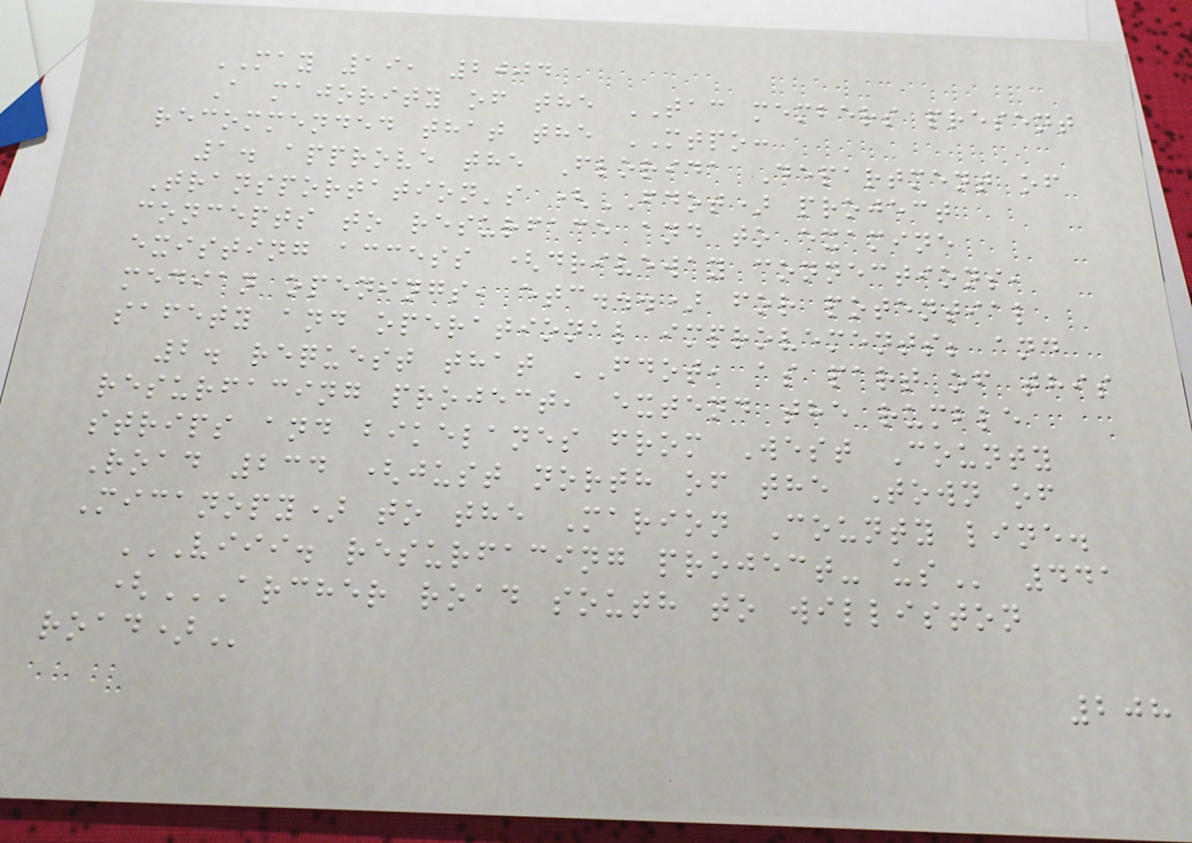MAY 19, 2004
A majority of the TAC members present
recommended that the MTPO:
1. approve the Florida Department of
Transportation's (FDOT) project
concepts to resurface and to examine
existing access (driveway connections,
median openings, etc...) for potential
safety and operational improvements; and
2. request that FDOT, as part of this
resurfacing project, extend the rumble
strips and bikelanes from West County
Road 234 (just north of the Town of
Micanopy) to the Marion County line.
VIII. RESURFACING PROJECT- US 441
(ARCHER ROAD SOUTH TO WILLISTON
ROAD)
208
